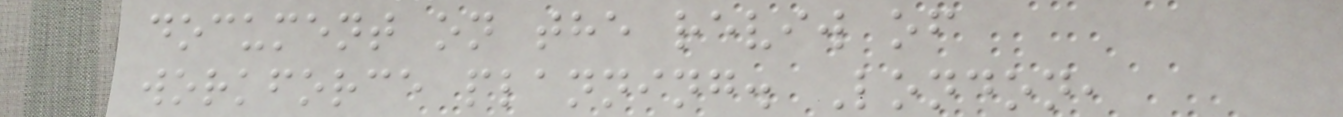document on the reviw of
workforce planning. London,
